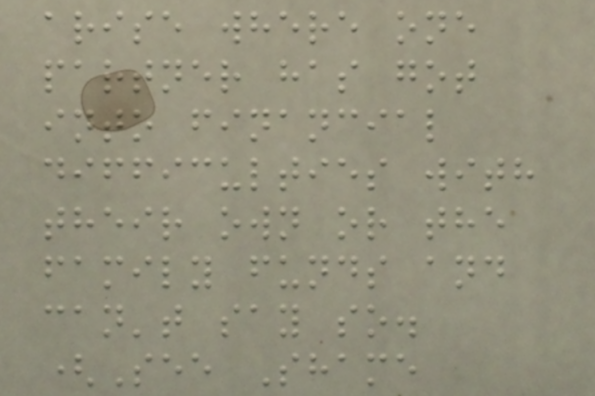arise where one
partner has got
into financial
difficulties with
their own or the
family funds and
can't say so.
(See Shame
